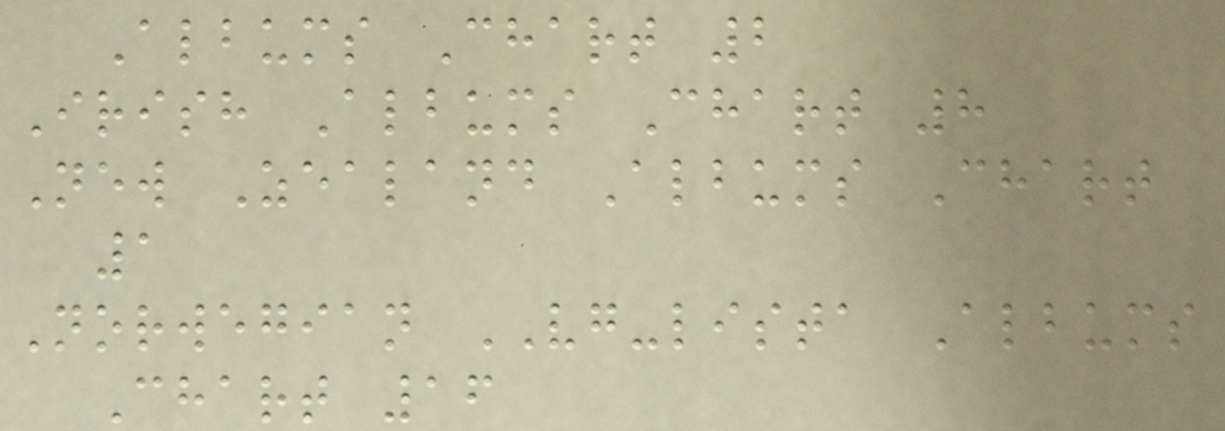Albums Chart 2
Irish Albums Chart 8
New Zealand Albums Chart
1
Norwegian VG-lista Albums
Chart 16
